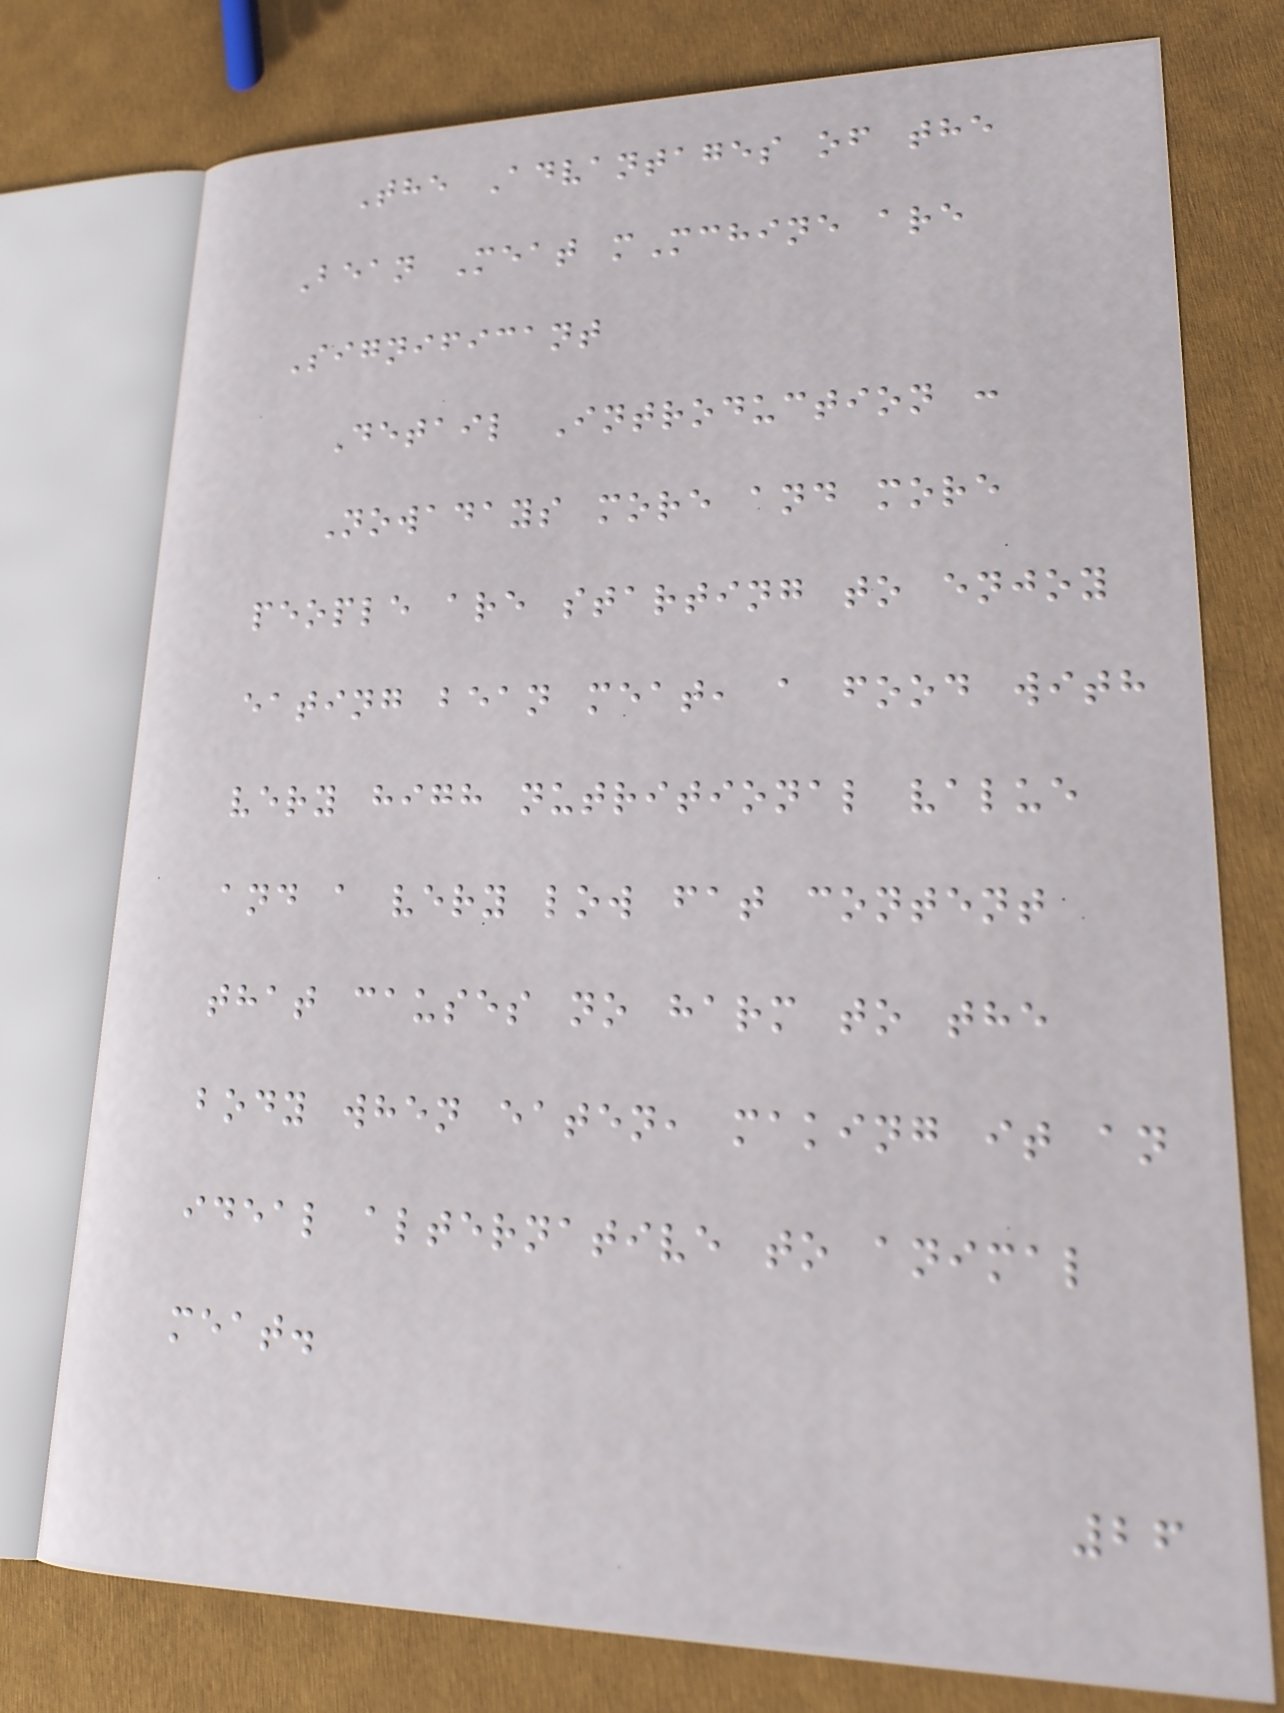The Advantages of the
Bean Meat mMchine are
Significant
Detail Introduction :
Nowadays more and more
people are starting to enjoy
eating bean meat, a food with
very high nutritional value
and a very low fat content
that causes no harm to the
body when eaten, making it an
ideal alternative to animal
meat.
26
